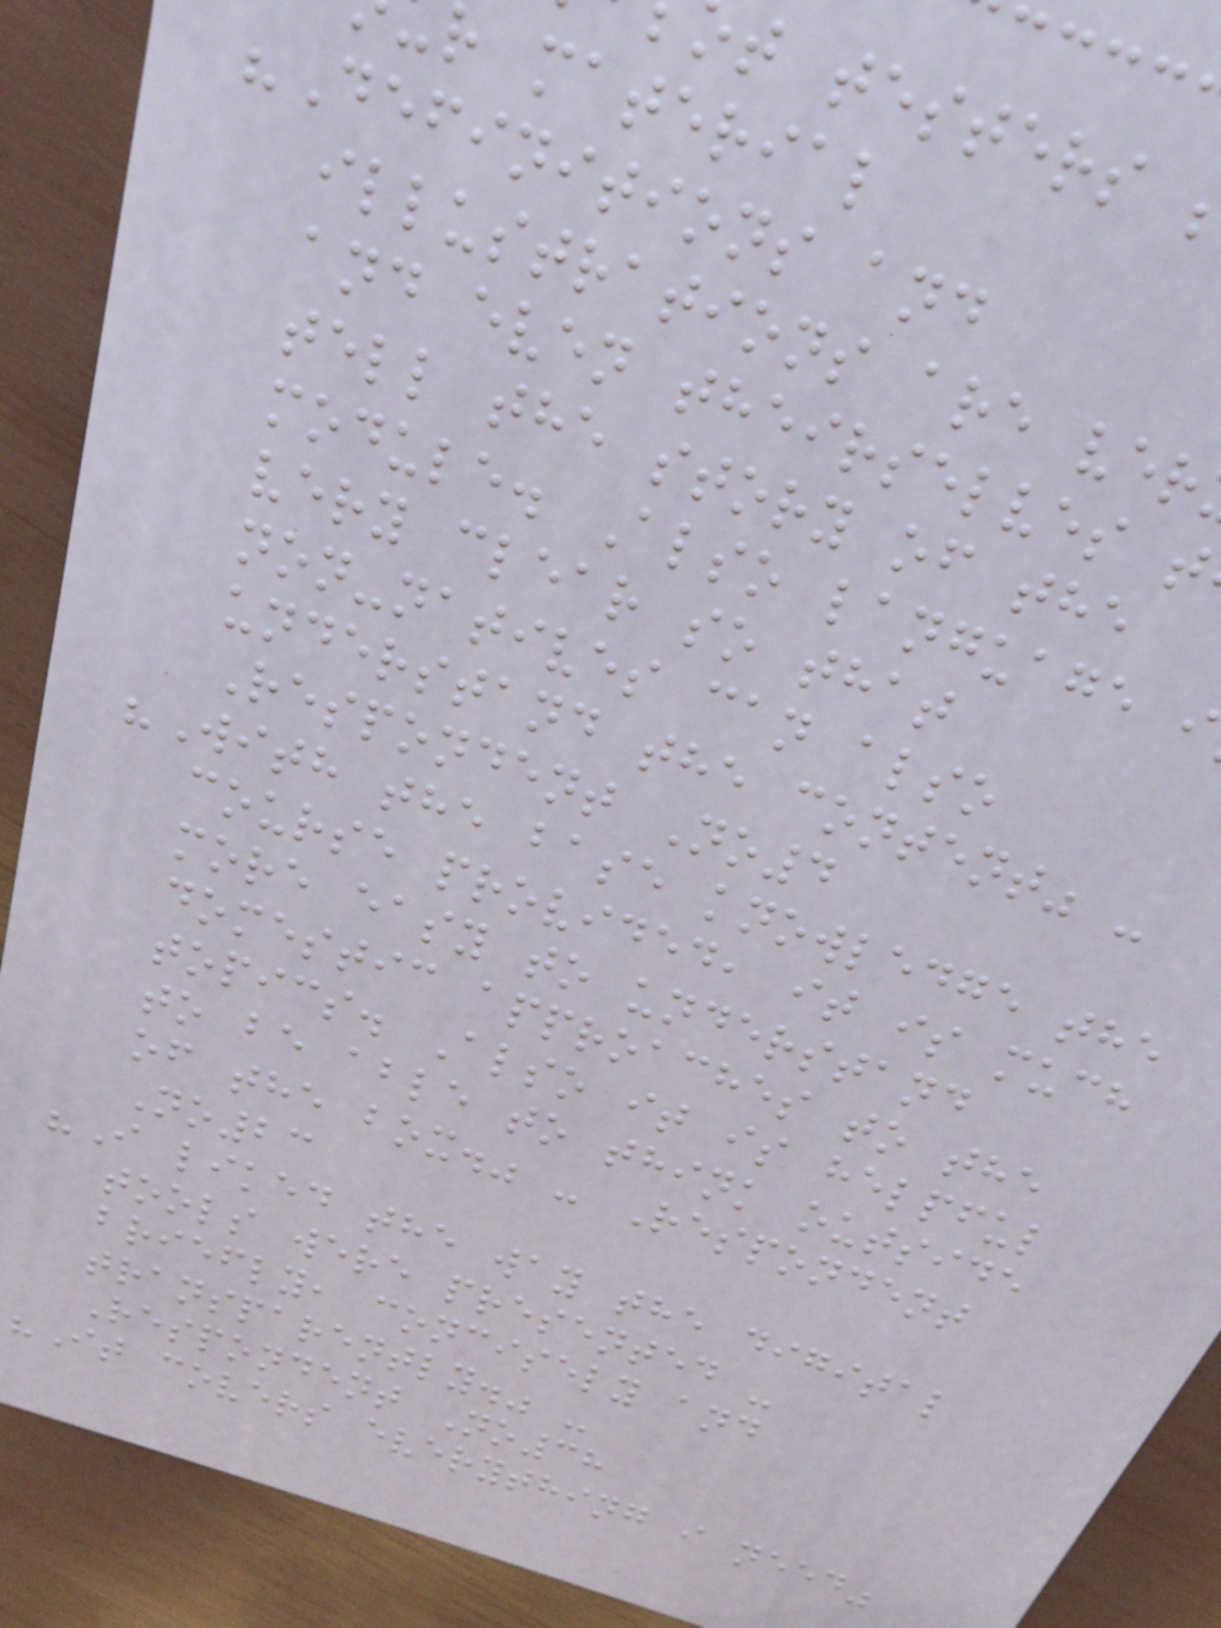t testers
r material
"Definitions and
illustrations are ver
and even theirselves t
tell the story of the
module. Also language i
very clear so that
non-natives can also
understand the content" -
Respondent No4
"With the base knowledge the
course provided, it is much
more easy to understand
domestic approaches to the
topics. Also it is helpful
to be able to think outside
of the box." - Respondent
No23
"I liked the way the digital
tools were presented -
briefly, concisely and
transparently." -
Respondent No38
"It covers everything i need"
